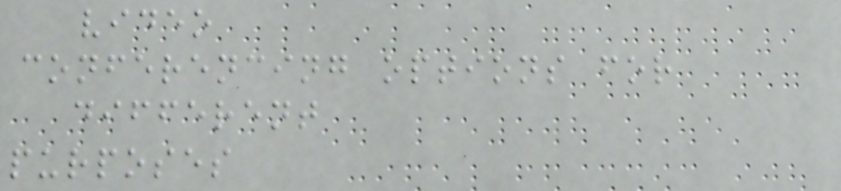video
conferencing options for
different
purposes
